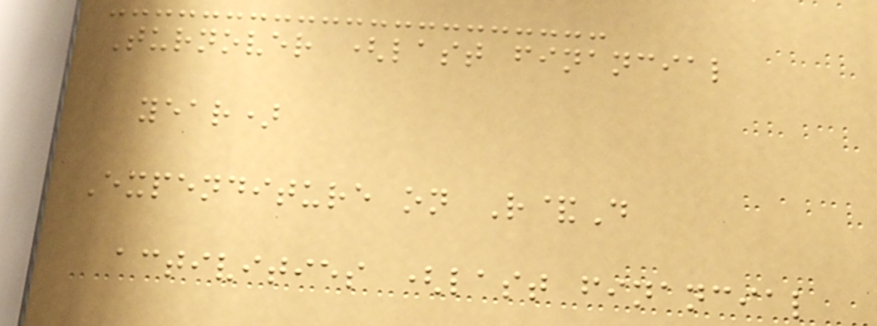Turnover (last financial
year)
Expenditure on R&D
activities (last financial
